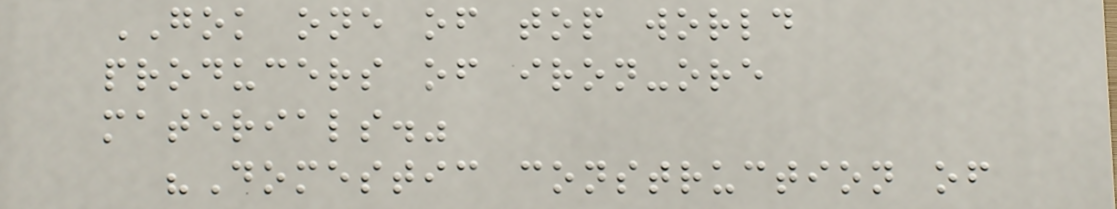GOK one of top world
producers of iron-ore
materials."
"Domestic construction of
